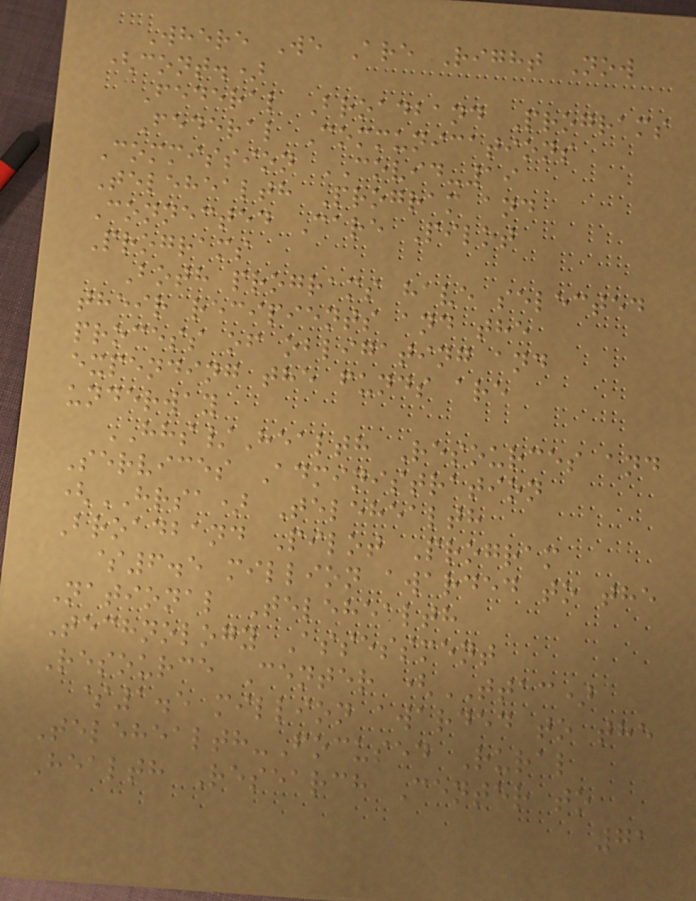Where We Are Right Now
(cont.)
Federal Broadband Programs
Federal Communications
Commission COVID-19
Telehealth Program and
Connected Care Pilot
Programs
Both programs have selected
their recipients and the
process of obligating and
expending the funds are
underway
HHS/Health Resources and
Services Administration
(HRSA) Telehealth
Broadband Pilot Program
$6.5 million awarded to the
National Telehealth
Technology Assessment
Resource Center (TTAC)
$1.5 million awarded to the
Telehealth-Focused Rural
Health Research Center to
71
